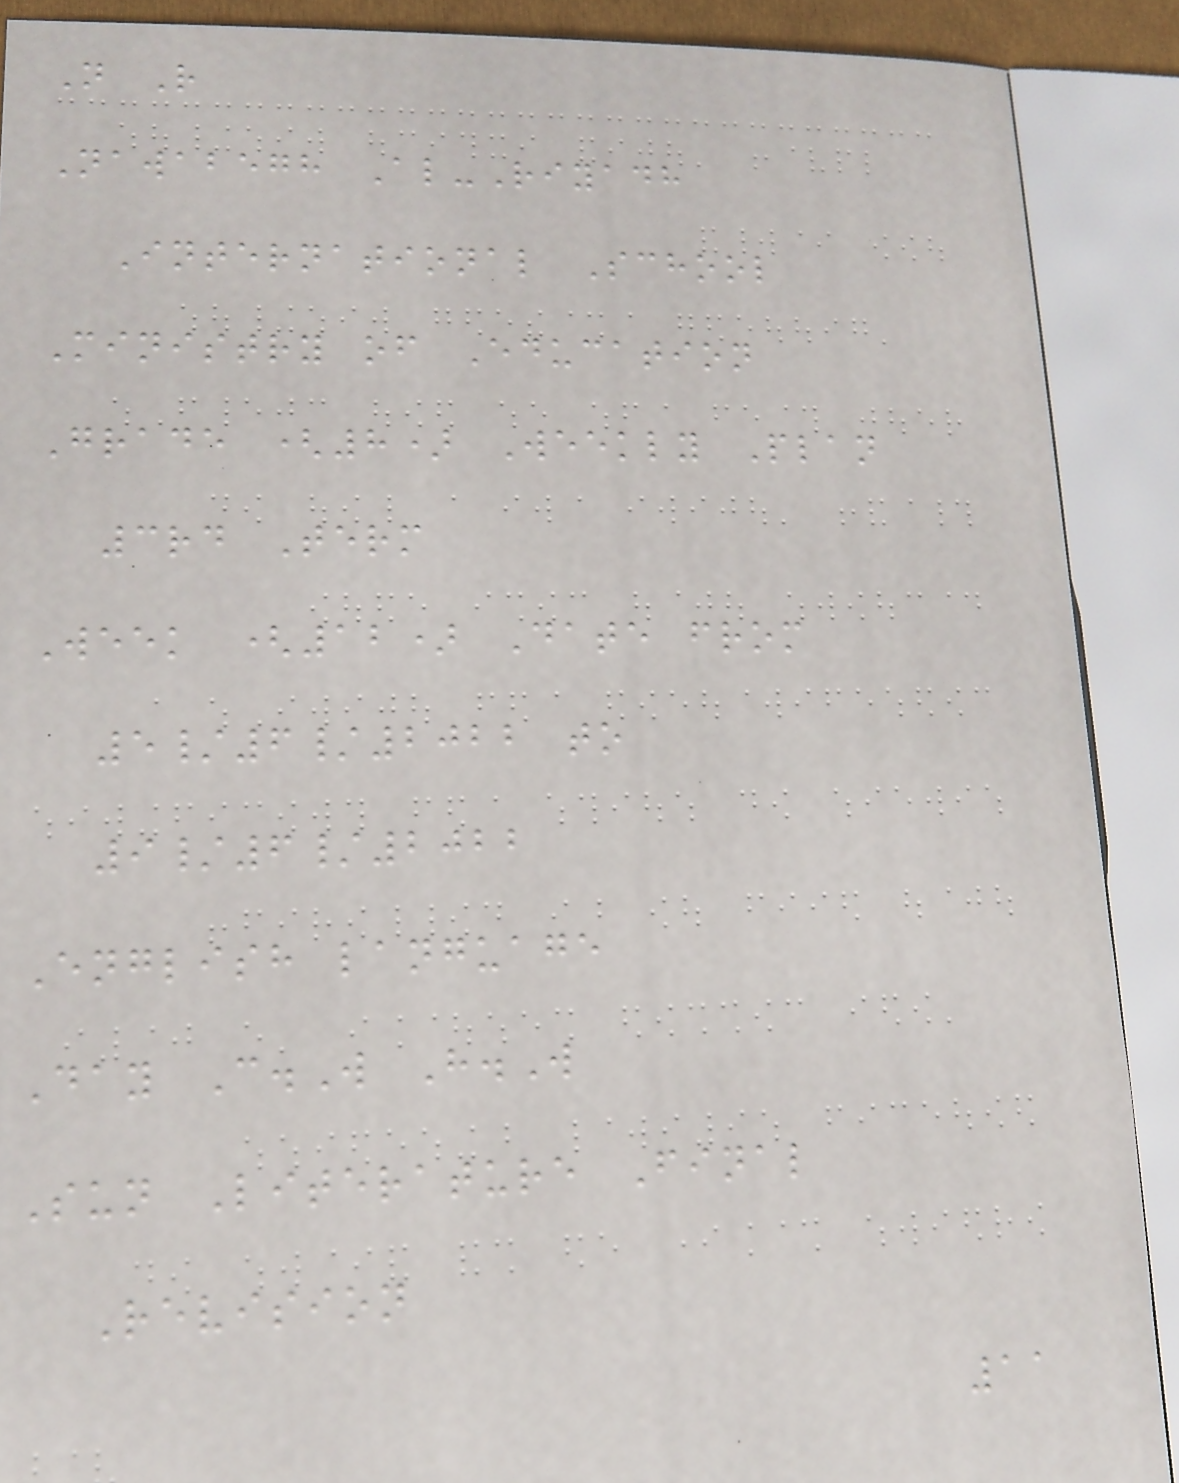N R
Nawabegh Al-Riyadh
International School
Ministry of Education
Grade (8) Weekly Plan
3rd Term
Week (12) Date from
5/6/2022 to
9/6/2022
English language
Day C.W H.W
Sun Literature Final
Revision
11
